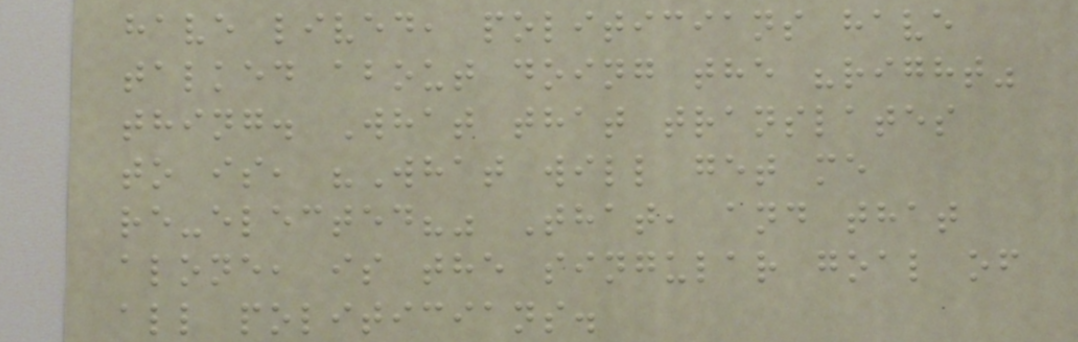have lived, politicians have
talked about doing the "right"
thing. What that translates
to is, "What will get me
re-elected?" That, and that
alone, is the singular goal of
all politicians.
